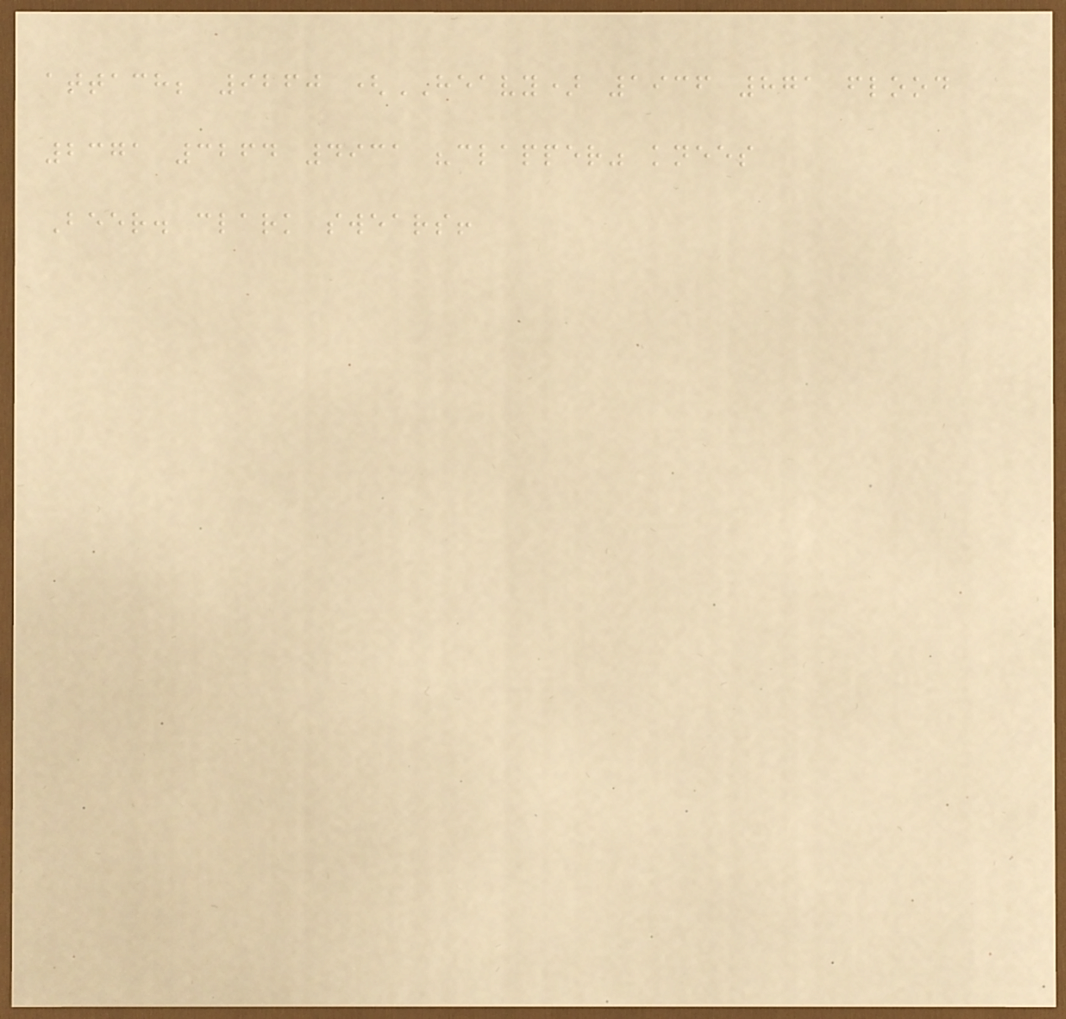attach; 9260 (HEAVY) 1936 871 flood
2371 3264 4931 "clapper" knees
Beer. clark swears!
